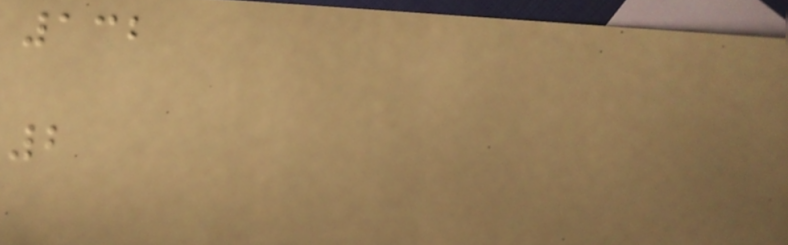132
2
